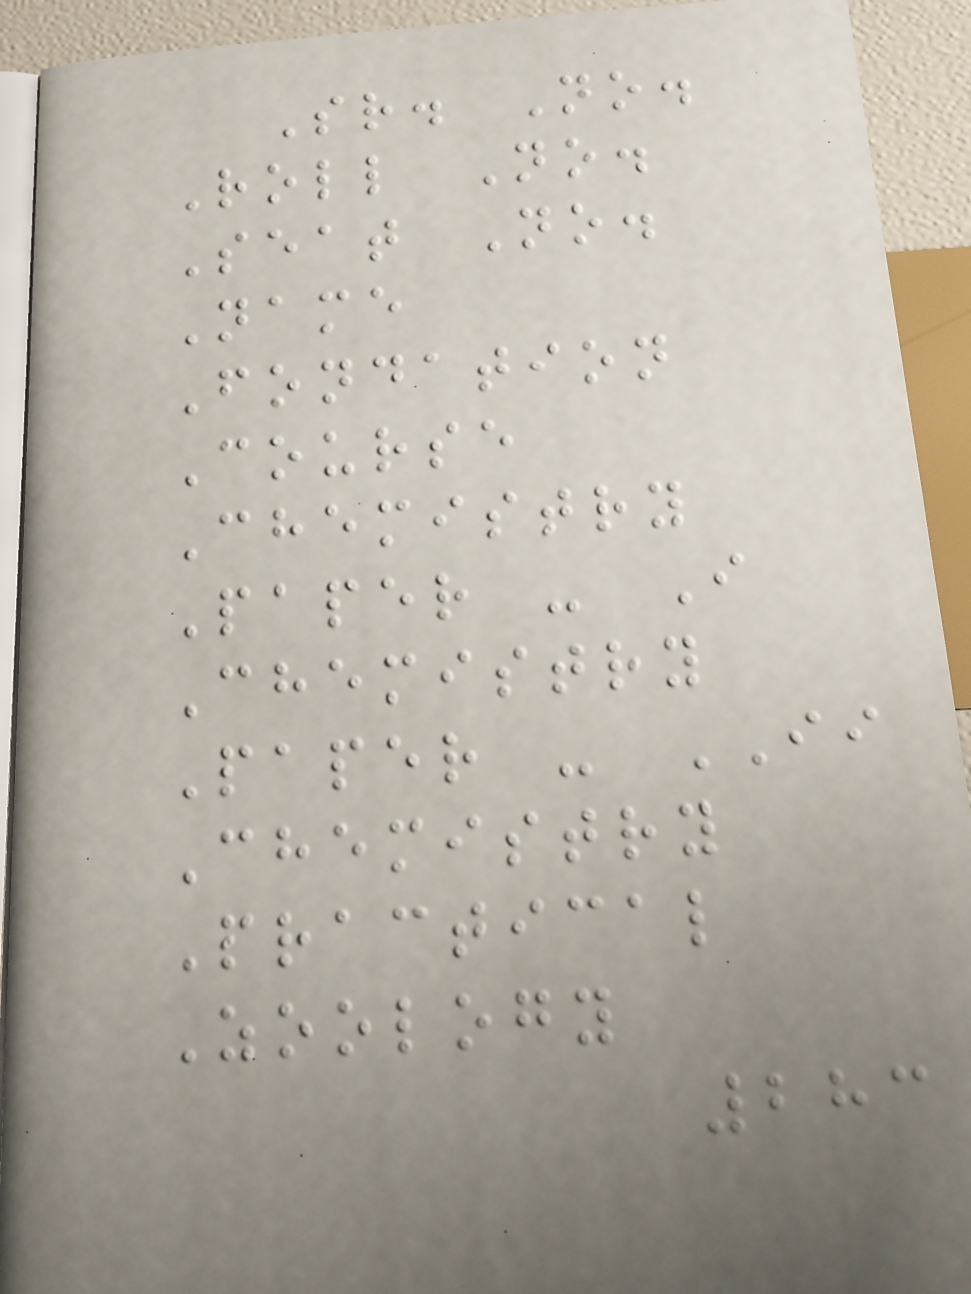Sr. No.
Roll No.
Seat No.
Name
Fondation
Course
Chemistry
Paper - I
Chemistry
Paper - II
Chemistry
Practical
Zoology
283
